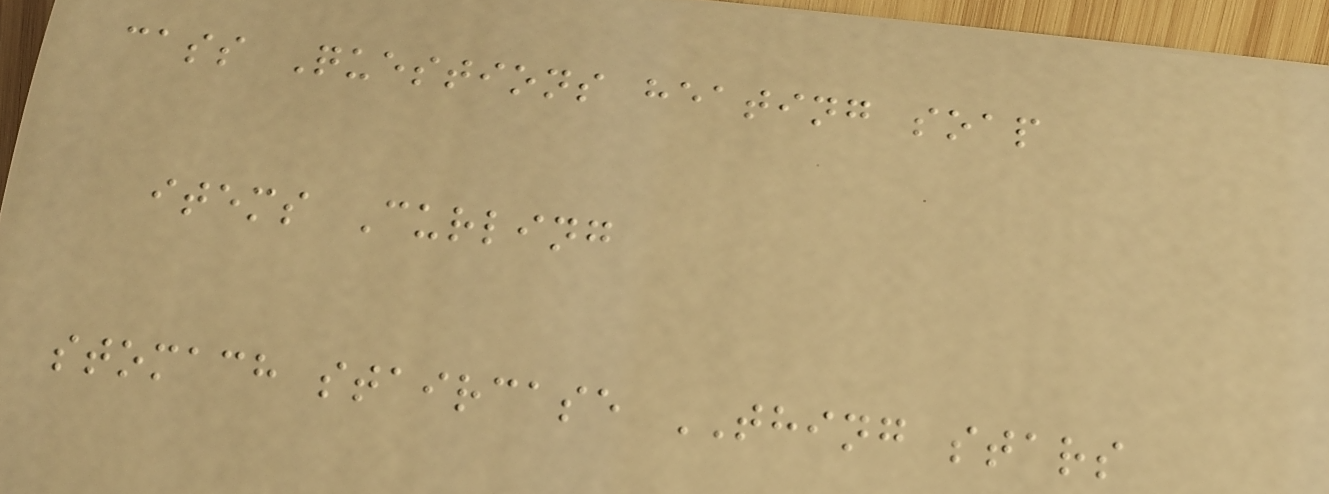cass Questions heating soap
items Curling
stomach staircase THING stars
